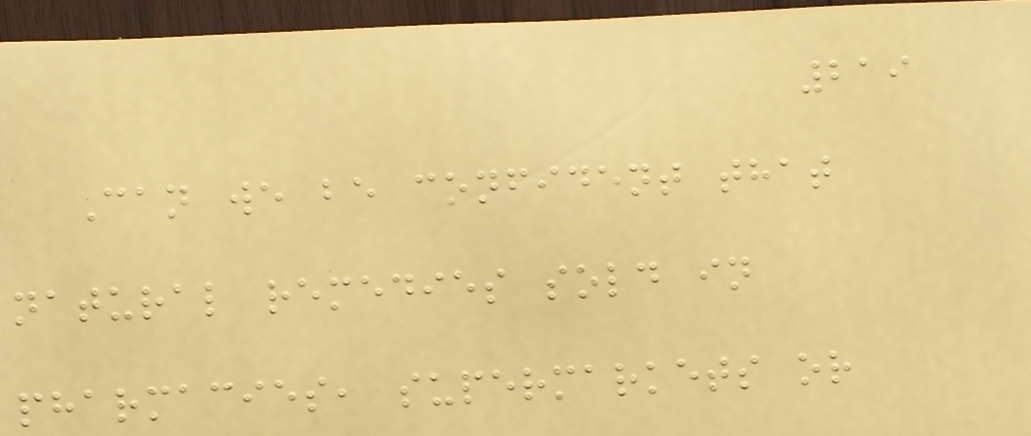219
Can we be confident that
natural remedies sold in
pharmacies, supermarkets or
